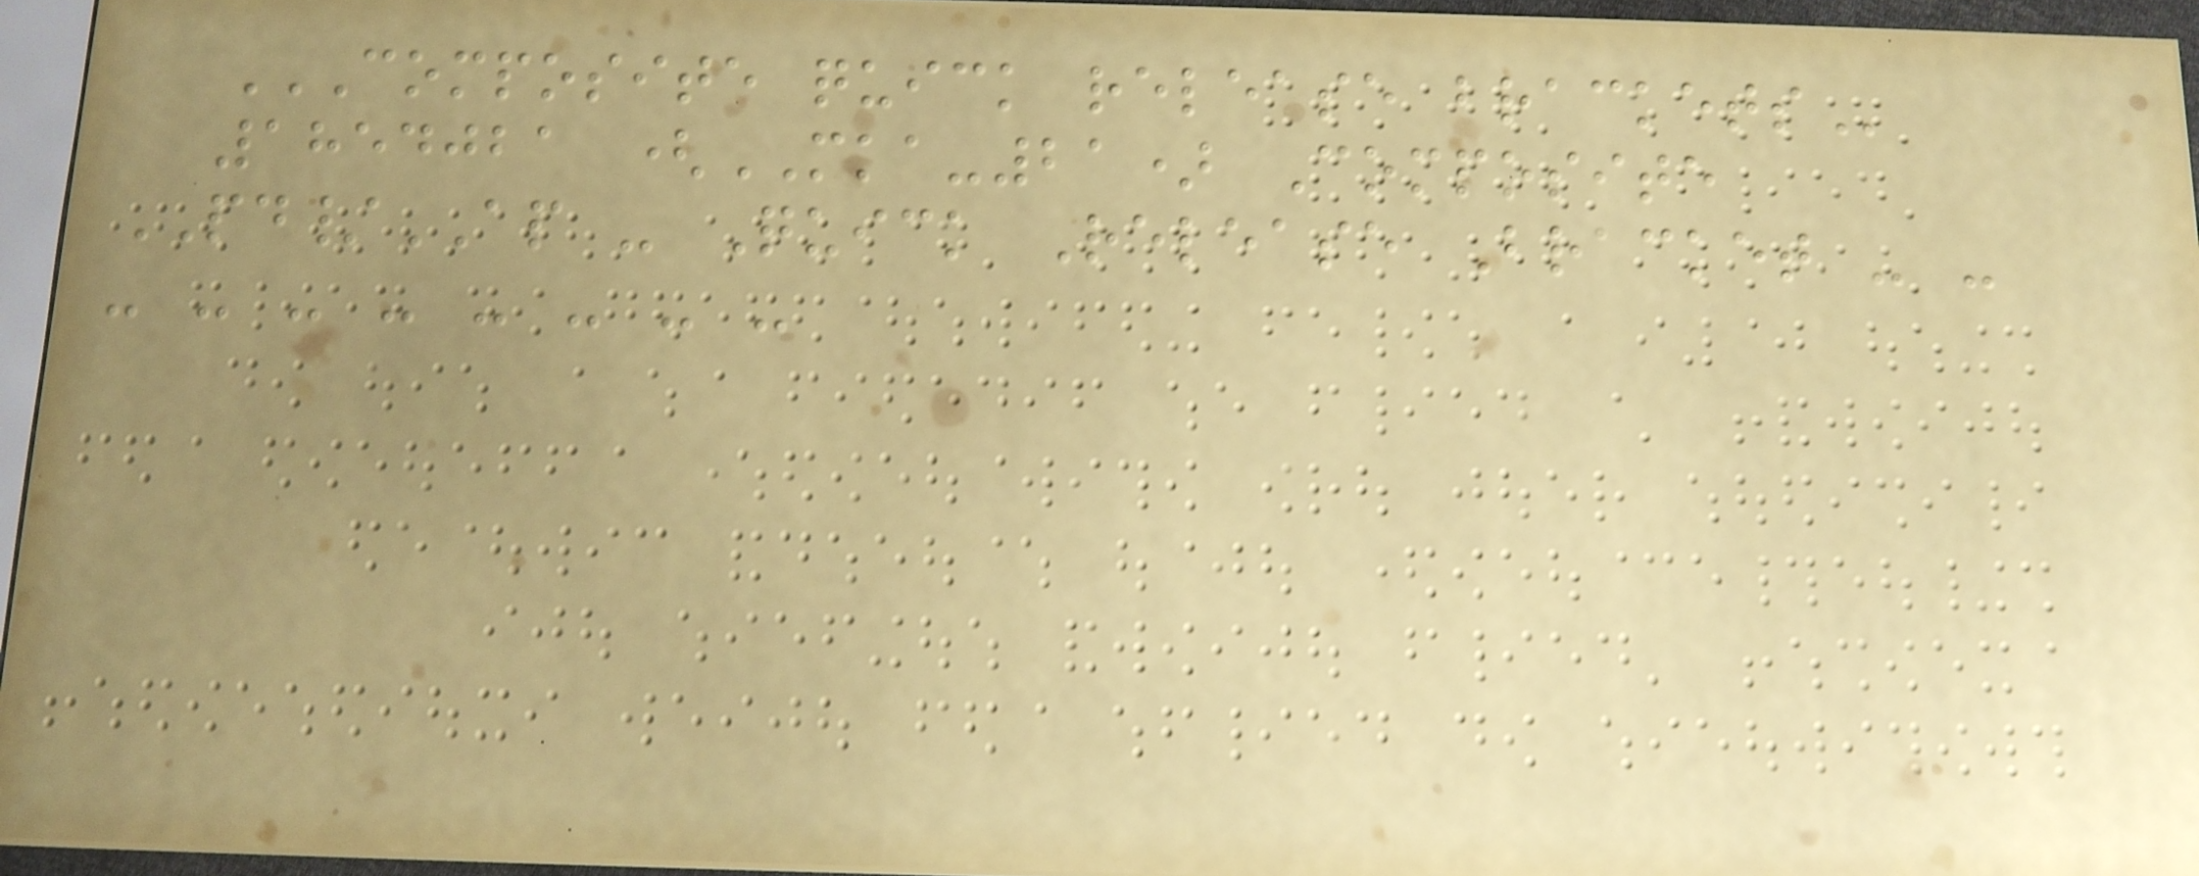COMPOSITE QUICK RELEASE BRACKETS
1854021 (MKA-21) Composite
PD/AP - Quick Release Bracket - -
- - - - - - - -
